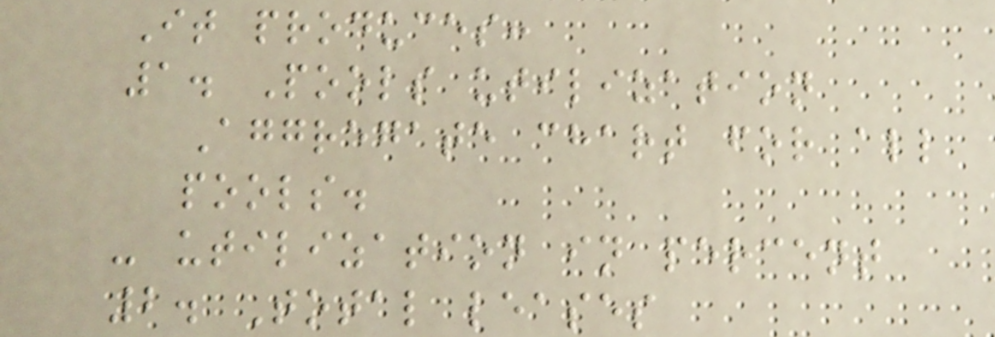It produces:
1. Pools utilization
Aggregate chart for all
pools.
- utilization in percent
2. Total leases
